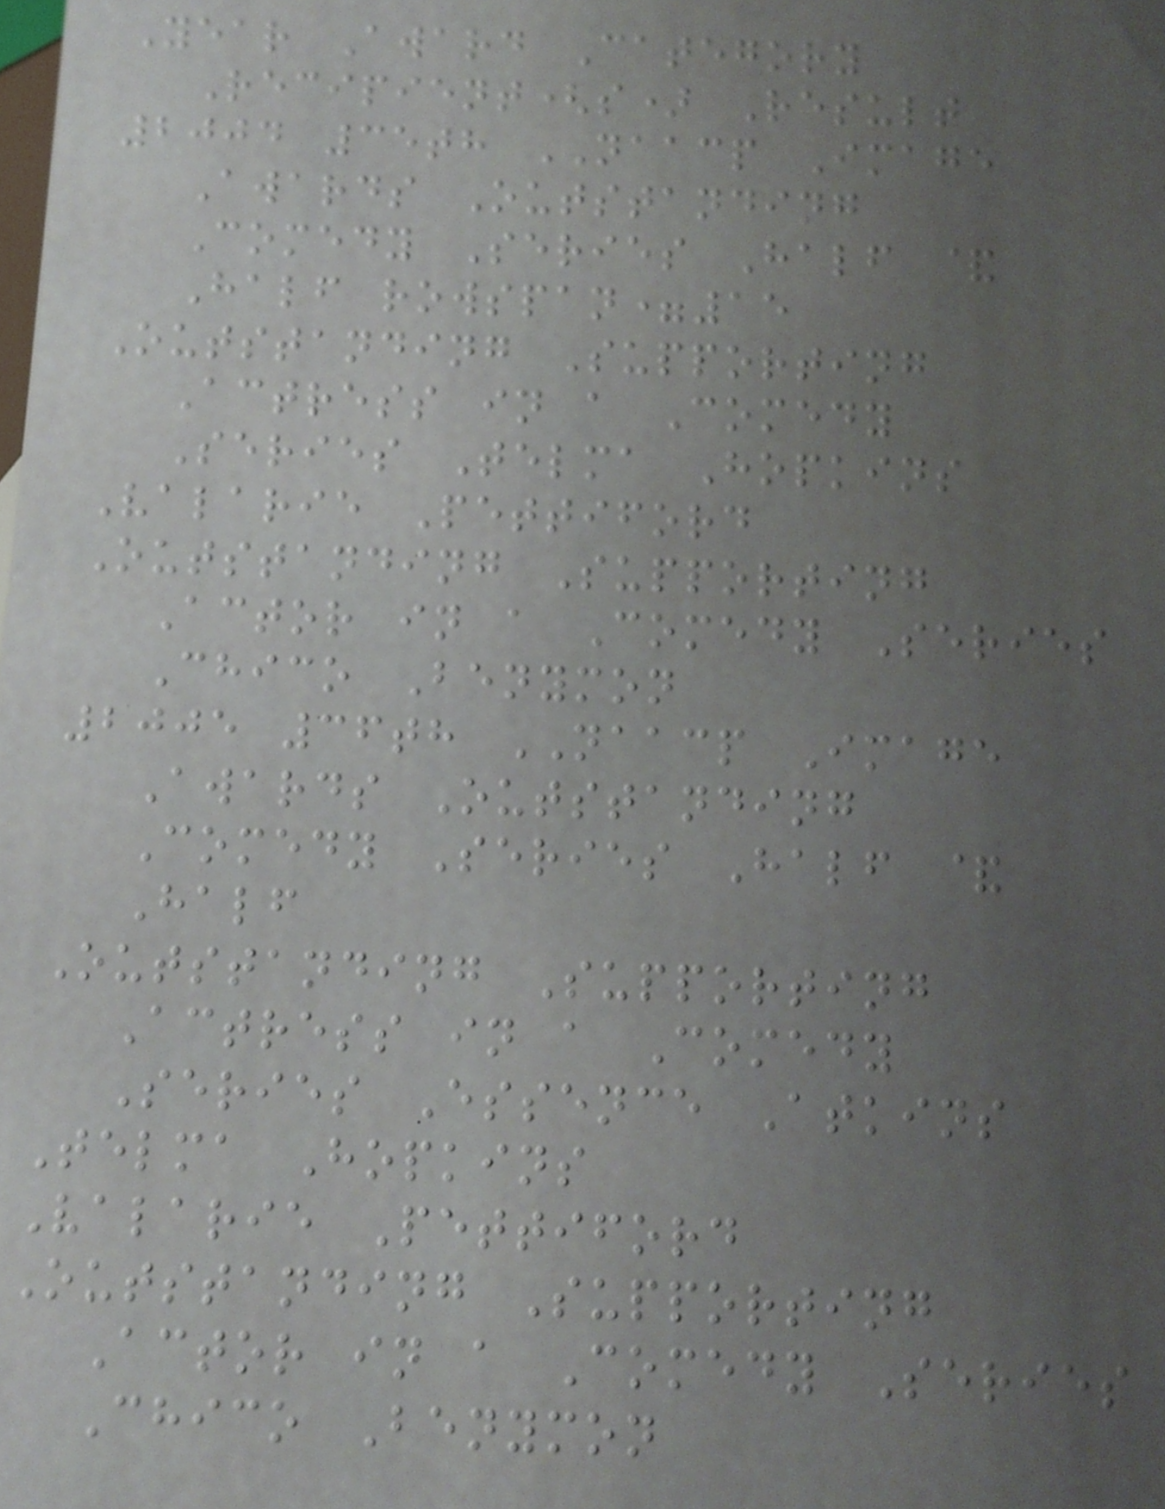Year Award Category
Recipient(s) Result
2004 35th NAACP Image
Awards Outstanding
Comedy Series Half &
Half rowspan=15
Outstanding Supporting
Actress in a Comedy
Series Telma Hopkins
Valarie Pettiford
Outstanding Supporting
Actor in a Comedy Series
Chico Benymon
2005 36th NAACP Image
Awards Outstanding
Comedy Series Half &
Half
Outstanding Supporting
Actress in a Comedy
Series Essence Atkins
Telma Hopkins
Valarie Pettiford
Outstanding Supporting
Actor in a Comedy Series
Chico Benymon
